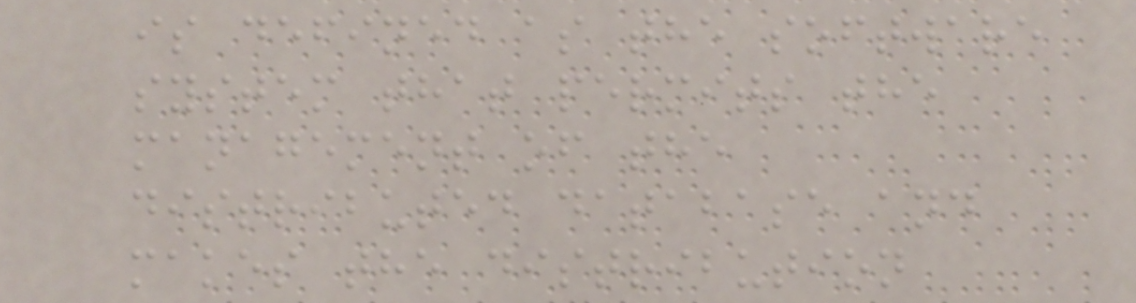is defined as the software
system that permits the
management of the
distributed database and
makes the distribution
